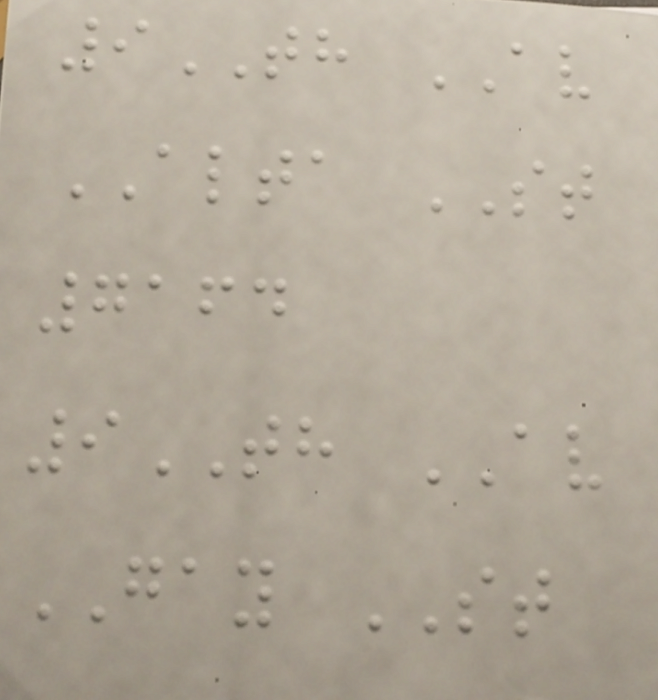9TH AV
ALTA ST
7164
9TH AV
GAY ST
